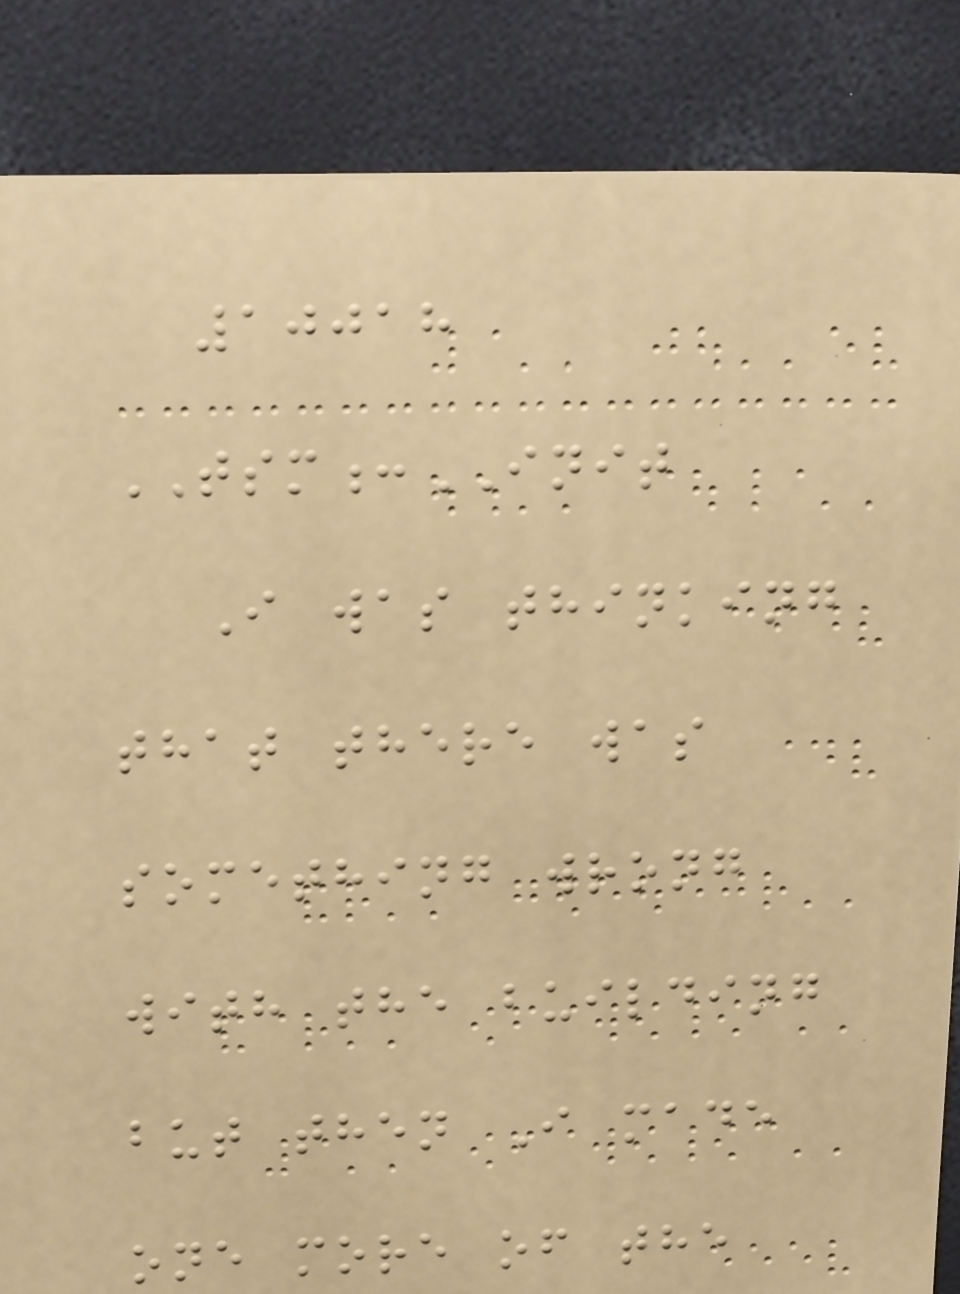10018
TSM:INIT
I was thinking
that there was
something wrong
with the building
but then I made
one more of the
